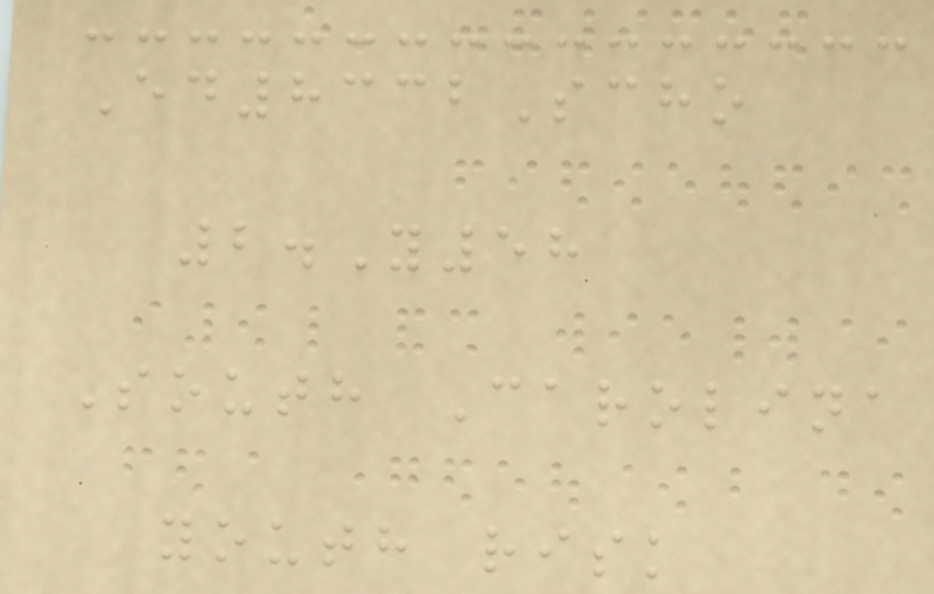Ed8332Scho
2.Y58
South Carolina
youth risk
